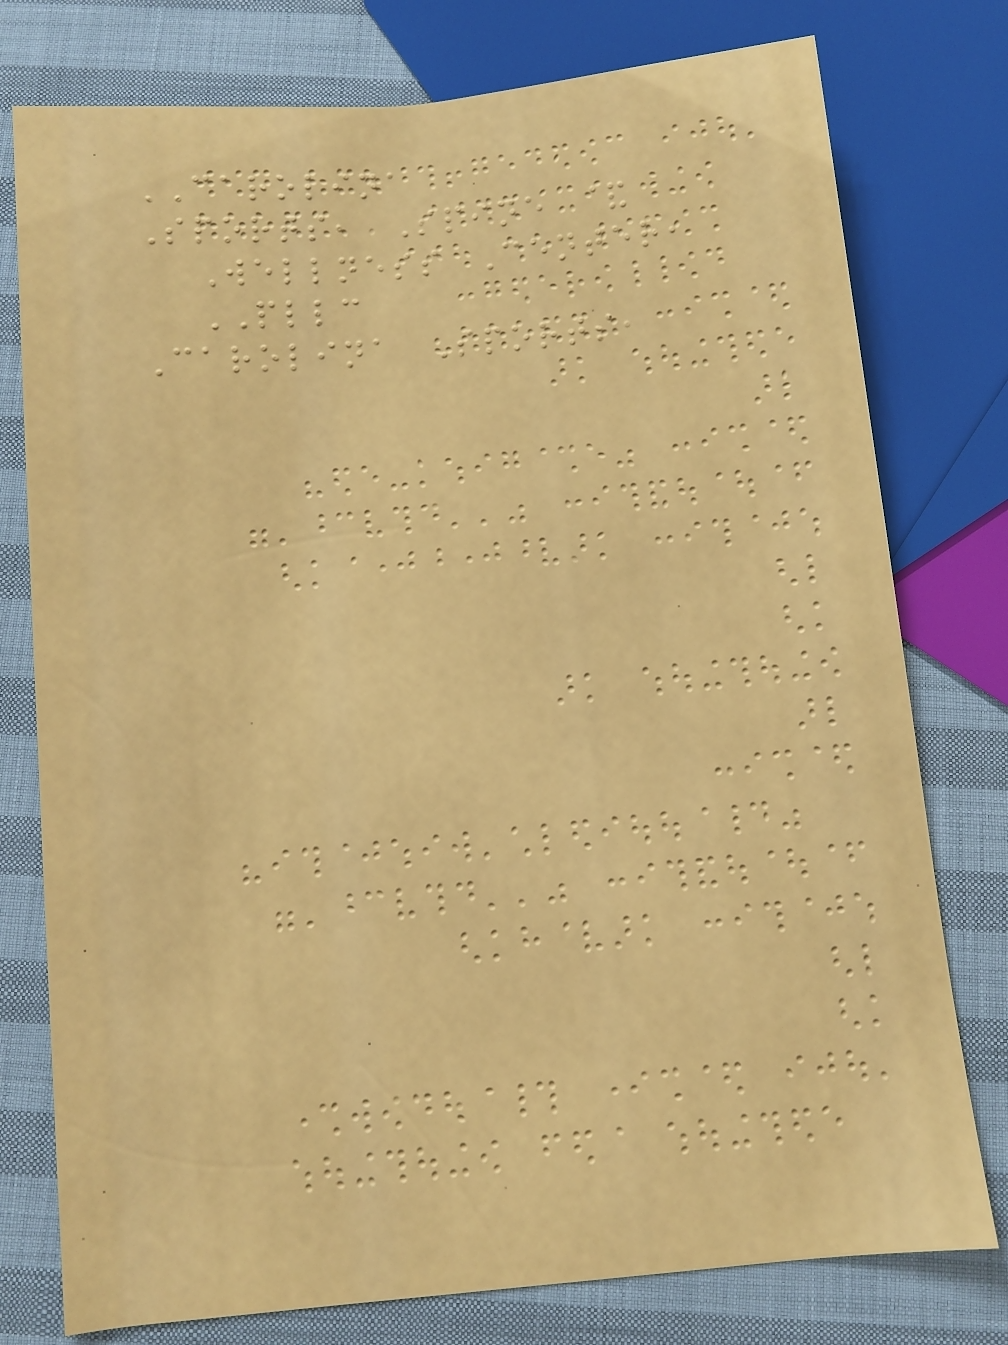CAROLINA
Sports, Spine &
Wellness Center,
PLLC
Carolina Sports,
